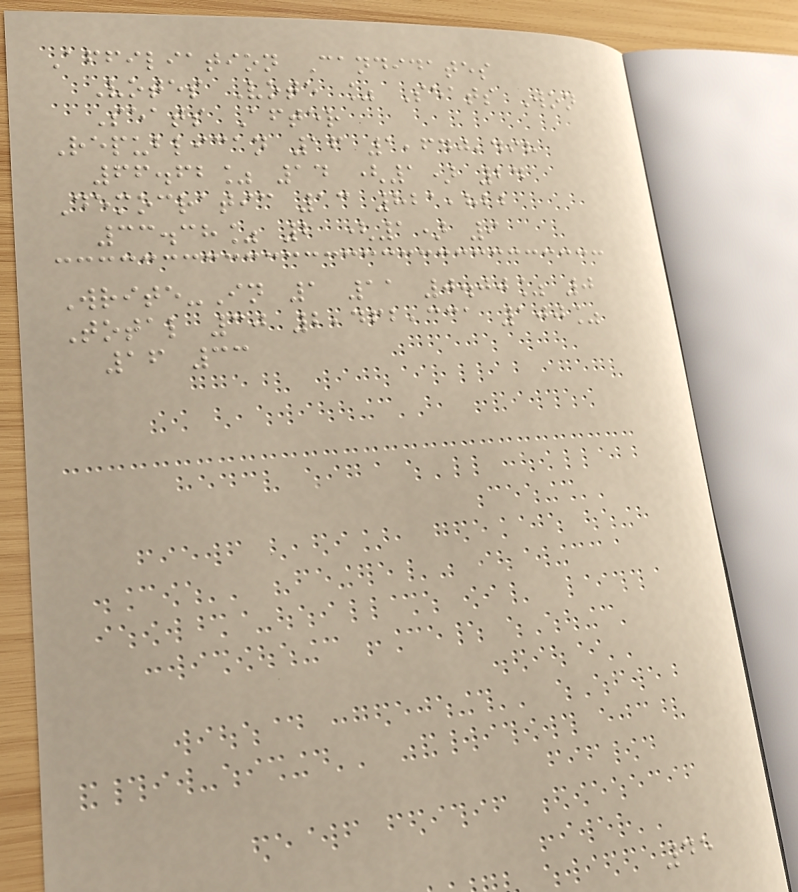Affiliation Candidates
Votes Vote % Seats Won
Seats After
Republican 16 1,640,498
66.62% 14 (1) 24
Democratic 13 821,822
33.38% 2 (1) 9
Write-In 1 11 0.00% 0
Total 30 2,462,331 100%
16 33
45
